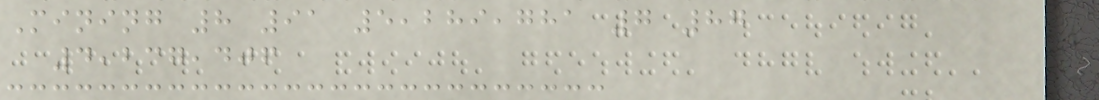Mining 8 91 5,289,781 7 87
4,237,406
